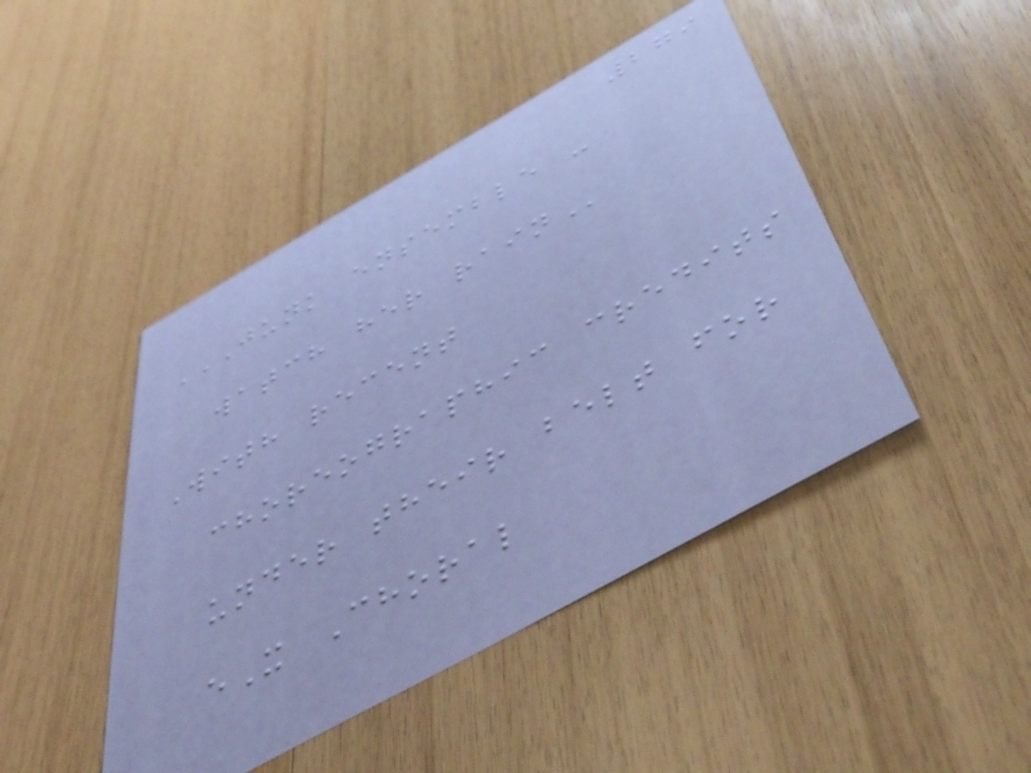279
JUNK ENSEMBLE -
WATCH HER RAIN
With recent
choreographic credits
under their belt for
eX Choral
